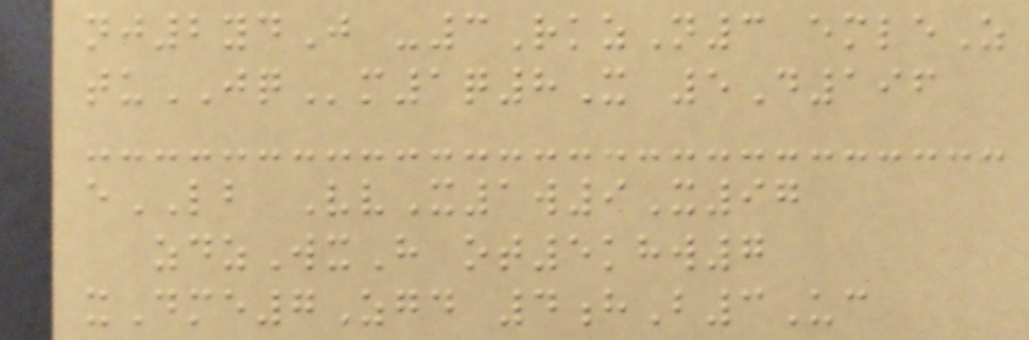nj2ydJ -3RkzN3 emleZ
tuJQm1q8X 5D196
eLB VvX1w9X97
zdzWxH ot5khw7
xDme7Zgd 4hB3Uc
